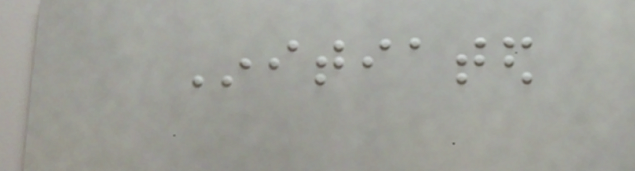Initiated
